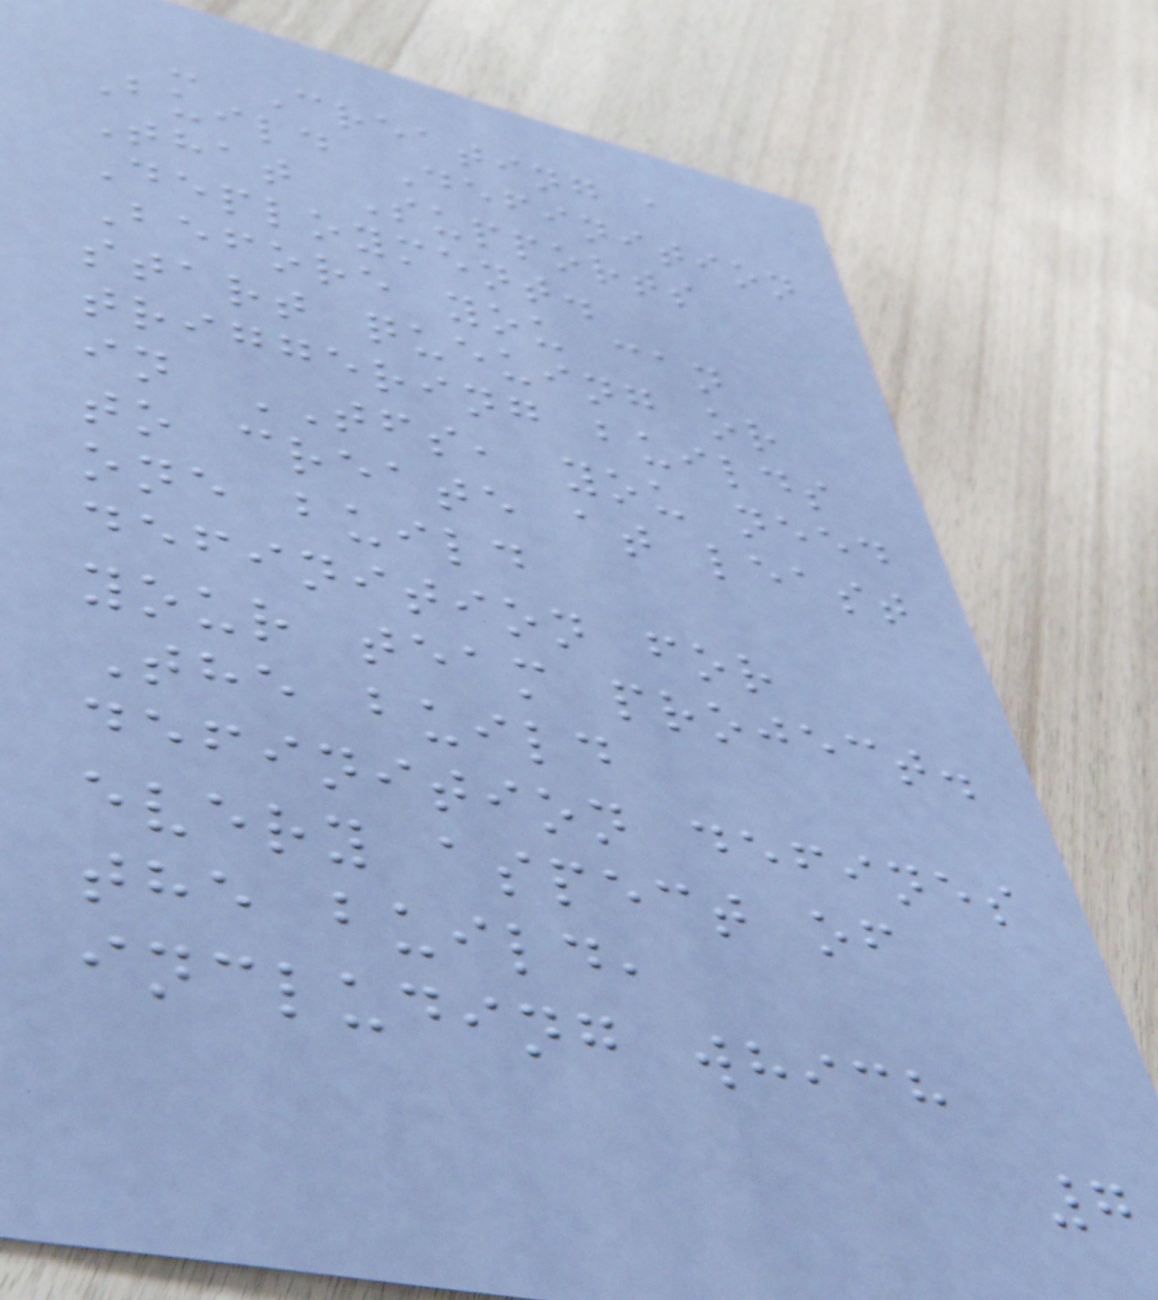- Creating a
Build Definition
That Supports
Deployment.
Before you can
start queuing or
triggering builds
in TFS, you need
to create at least
one build
definition for
your team project.
The build
definition defines
every aspect of
the build,
including which
7
